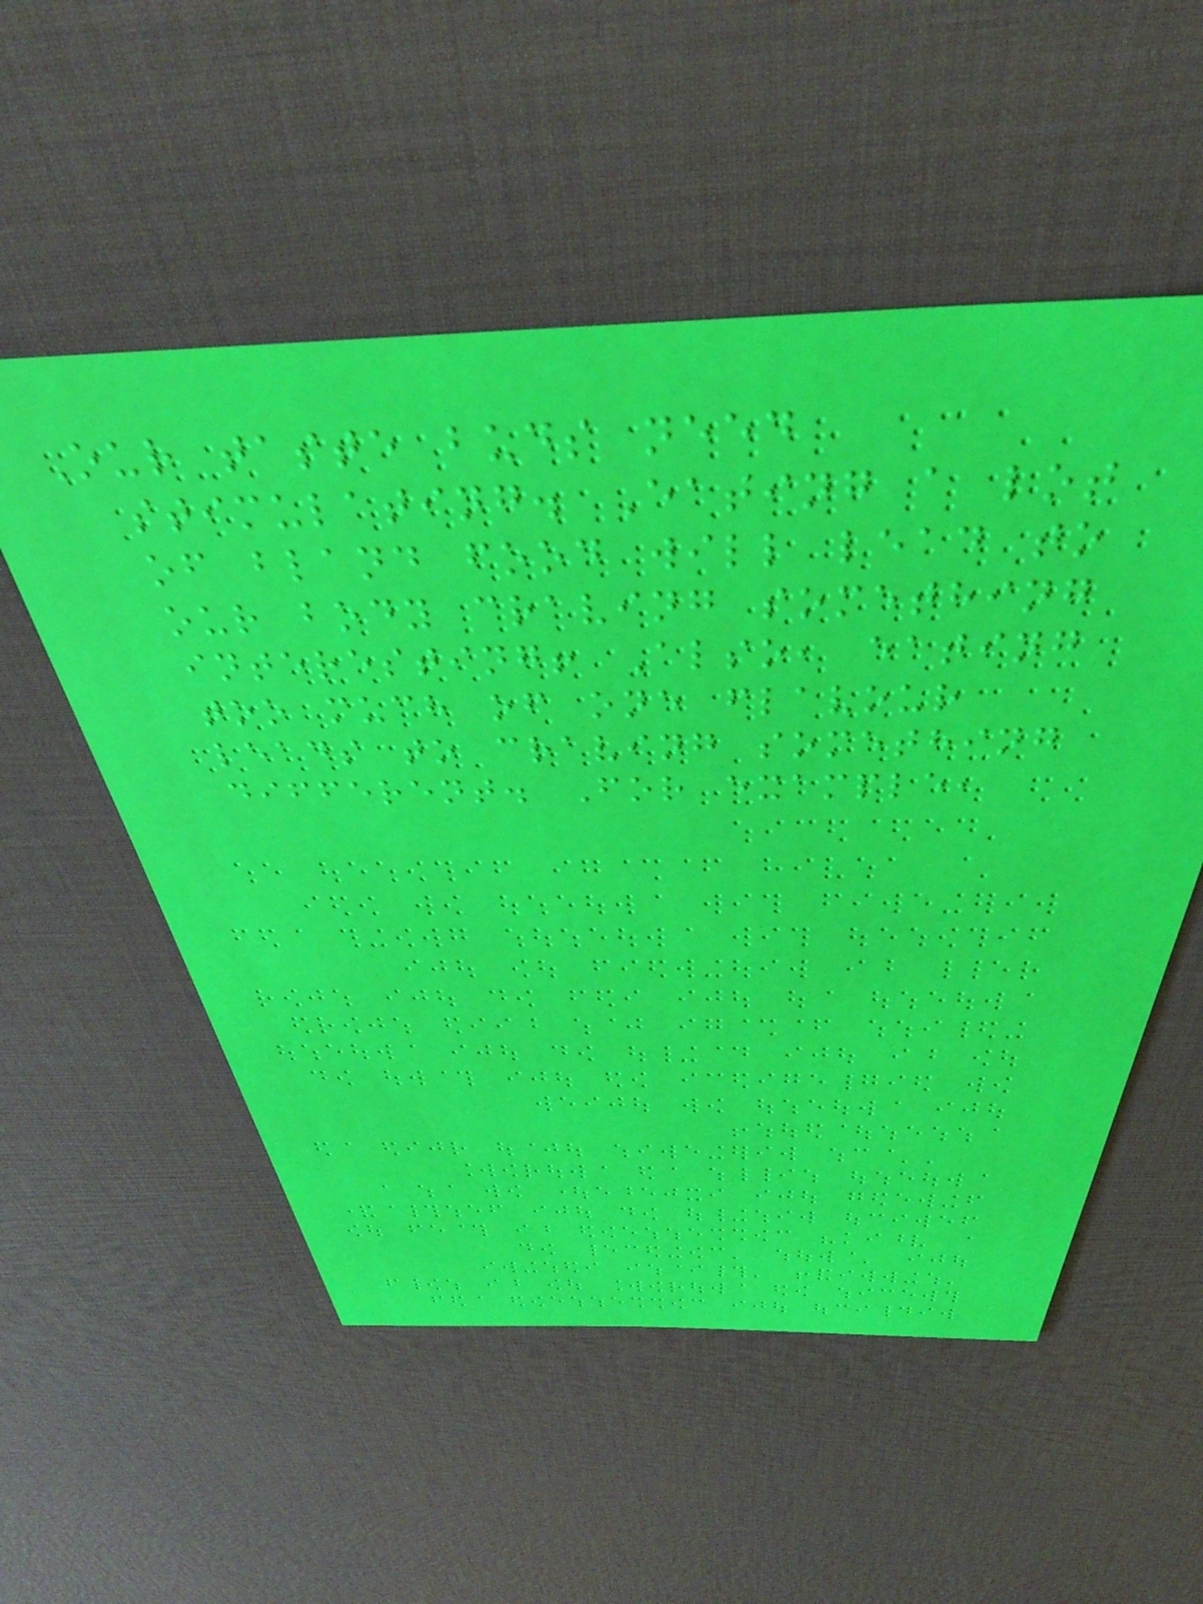Our taste buds need
stimulating. Eating a lot
of bland food will lead to
our body craving something
interesting! Also, eating
too much of one flavour
leads to craving something
different. For example,
